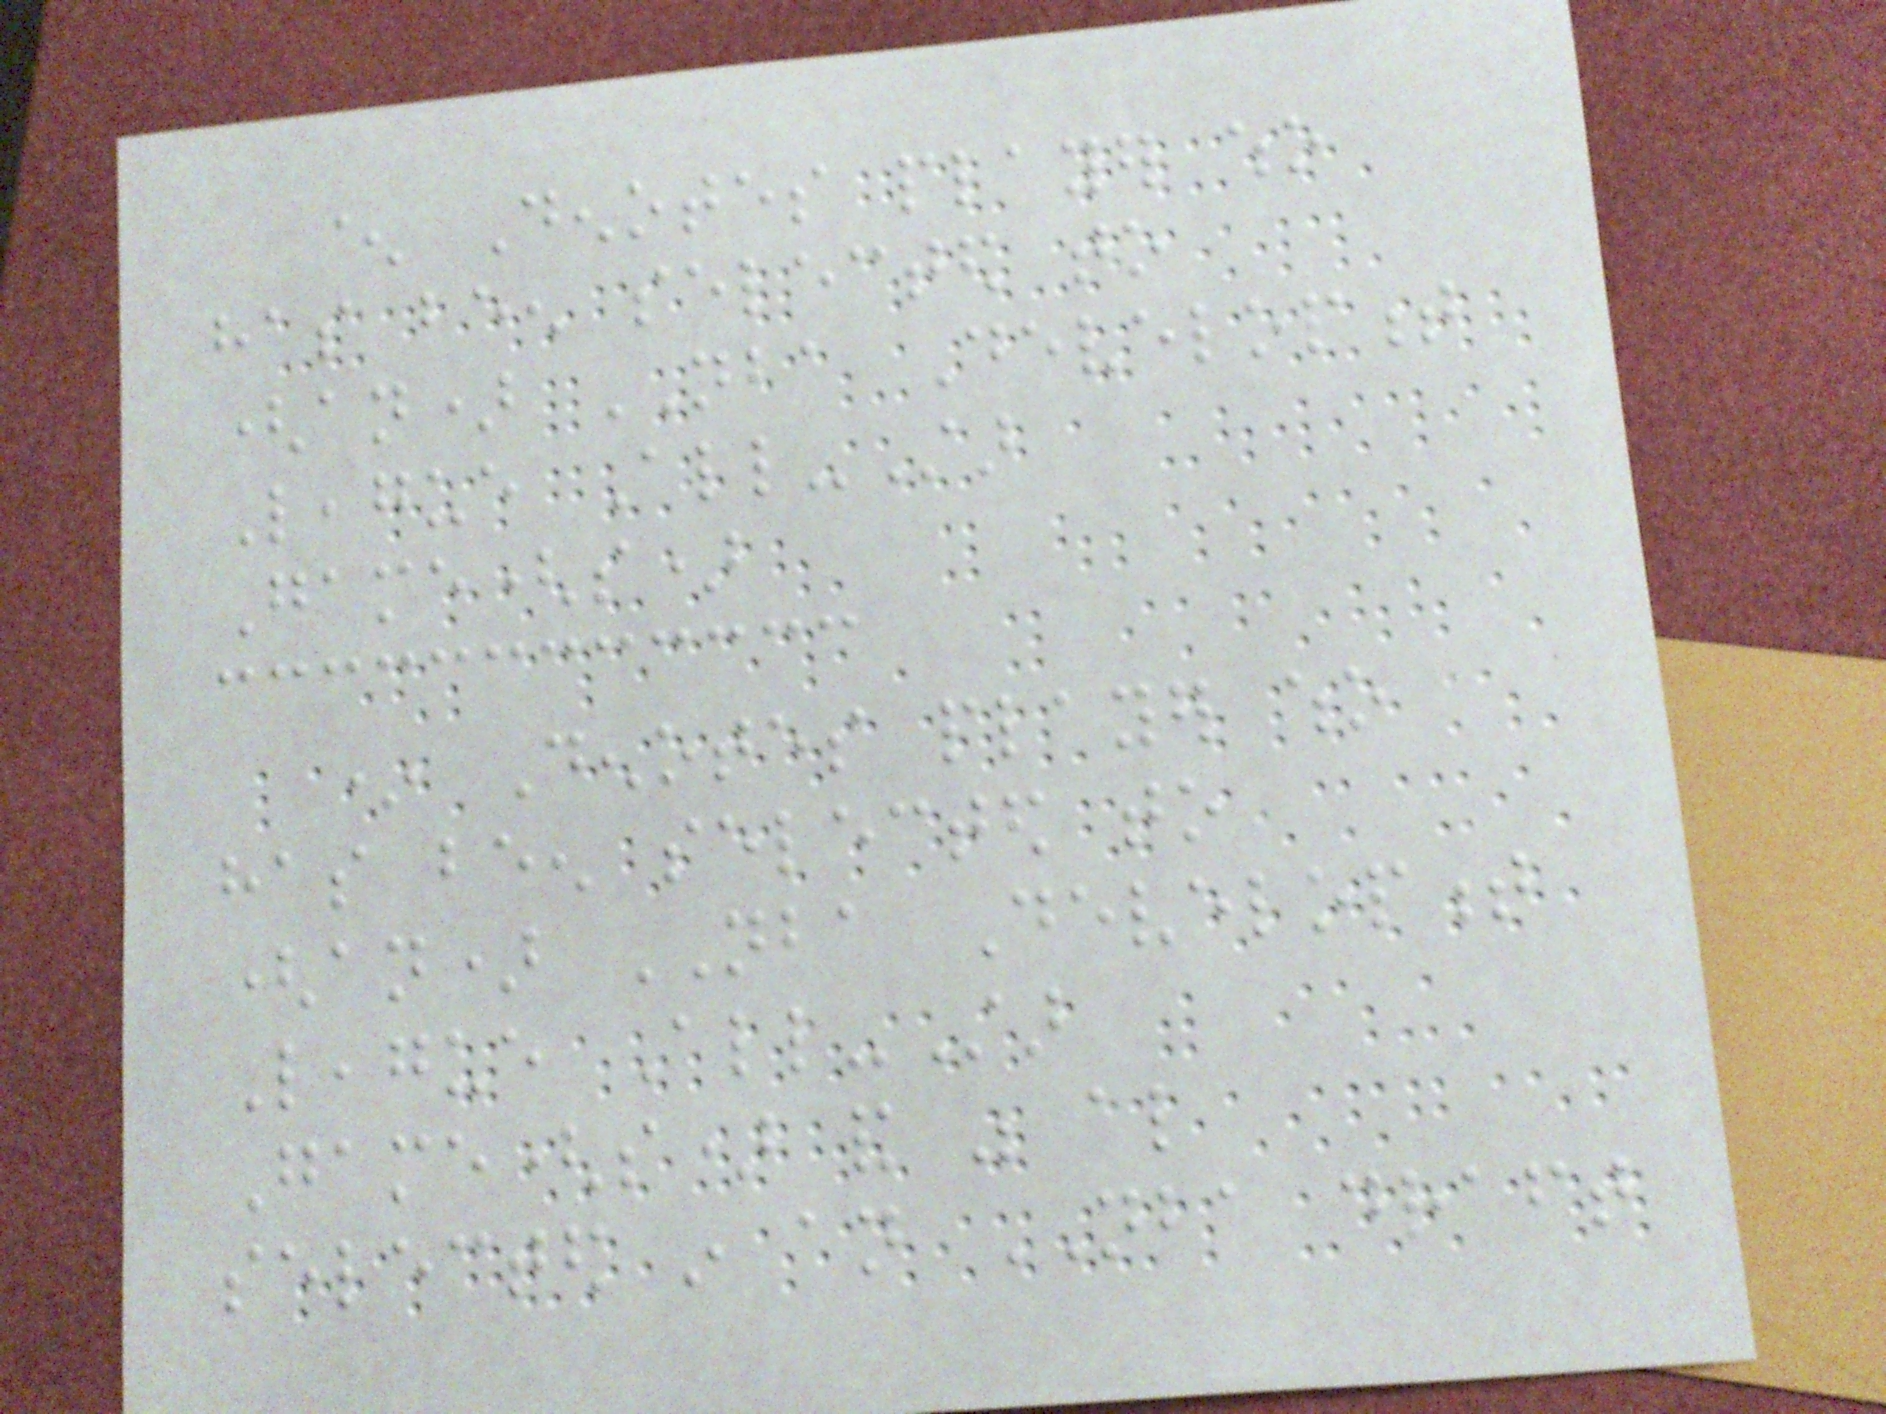^ Denotes player who
has been selected to
(an) NBA Development
League All-Star
Game(s)
* Denotes player who
has been selected to
(an) NBA Development
League All-Star
Game(s) and was also
selected in an NBA draft
